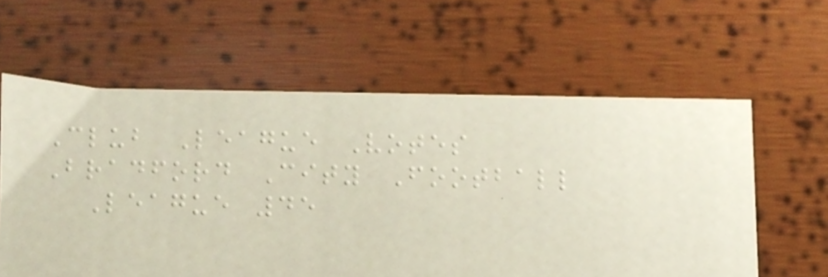Club League Votes
Bradford City Football
League 45
